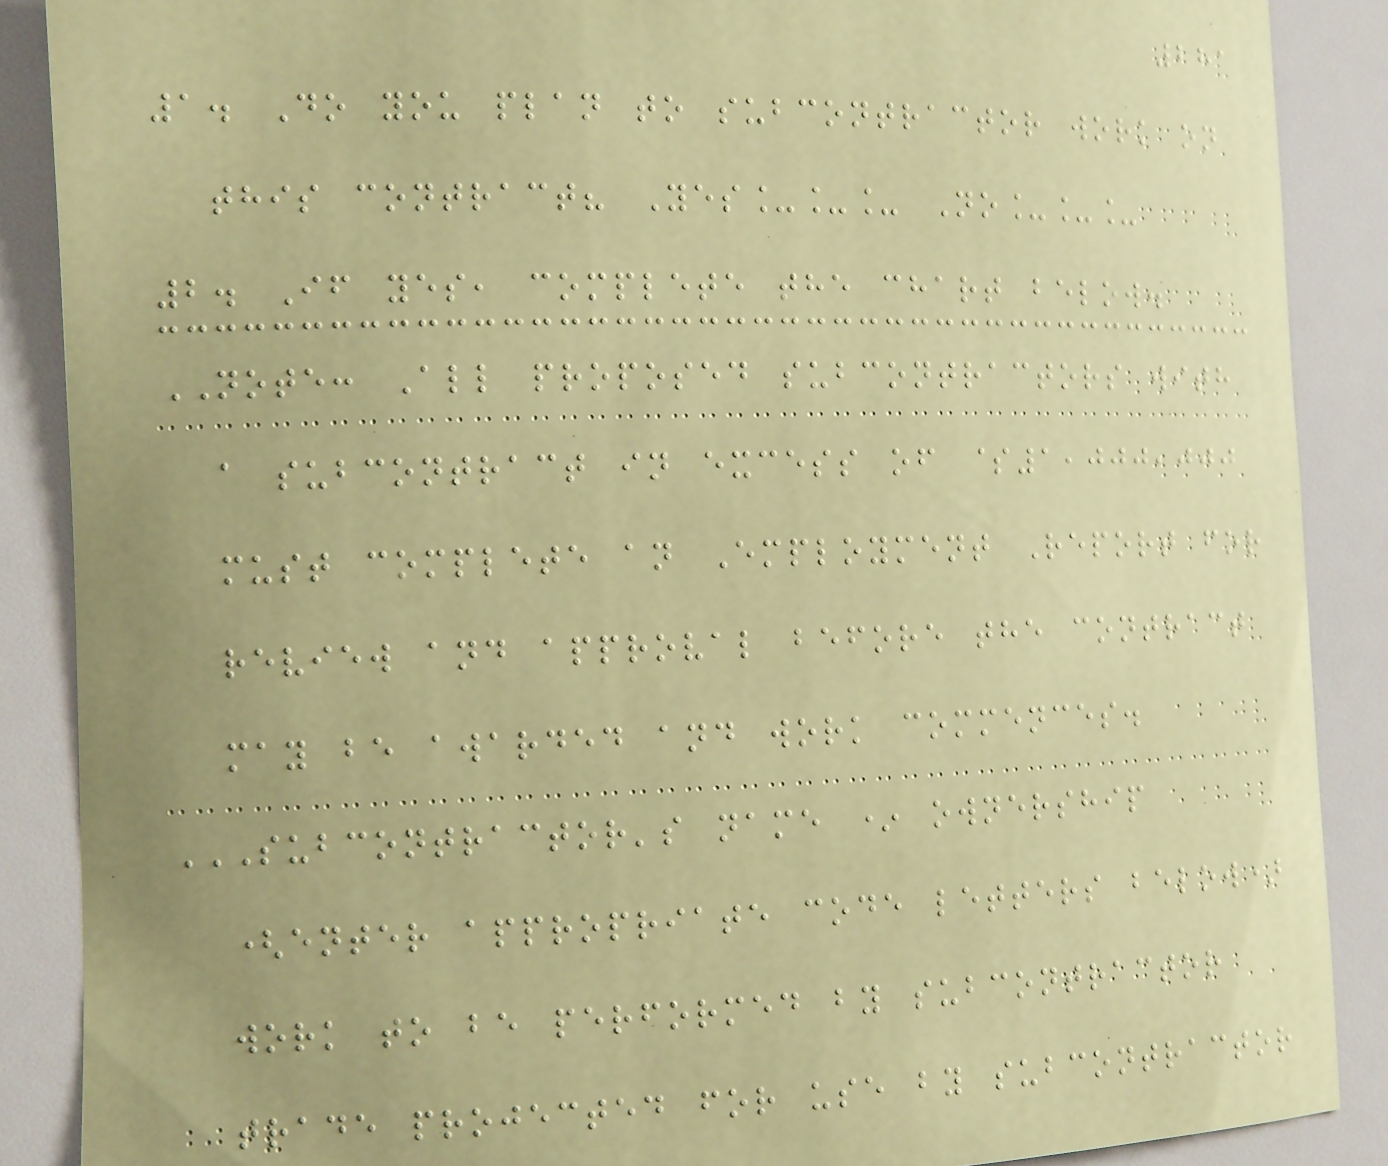281
1. Do you plan to subcontractor work on
this contract? Yes___ No___
2. If yes, complete the chart below.
NOTE: All proposed subcontractors with
a subcontract in excess of $1,000,000
must complete an Employment Report for
review and approval before the contract
may be awarded and work commences.
SUBCONTRACTOR'S NAME * OWNERSHIP
(ENTER APPROPRIATE CODE LETTERS BELOW)
WORK TO BE PERFORMED BY SUBCONTRACTOR
TRADE PROJECTED FOR USE BY SUBCONTRACTOR
